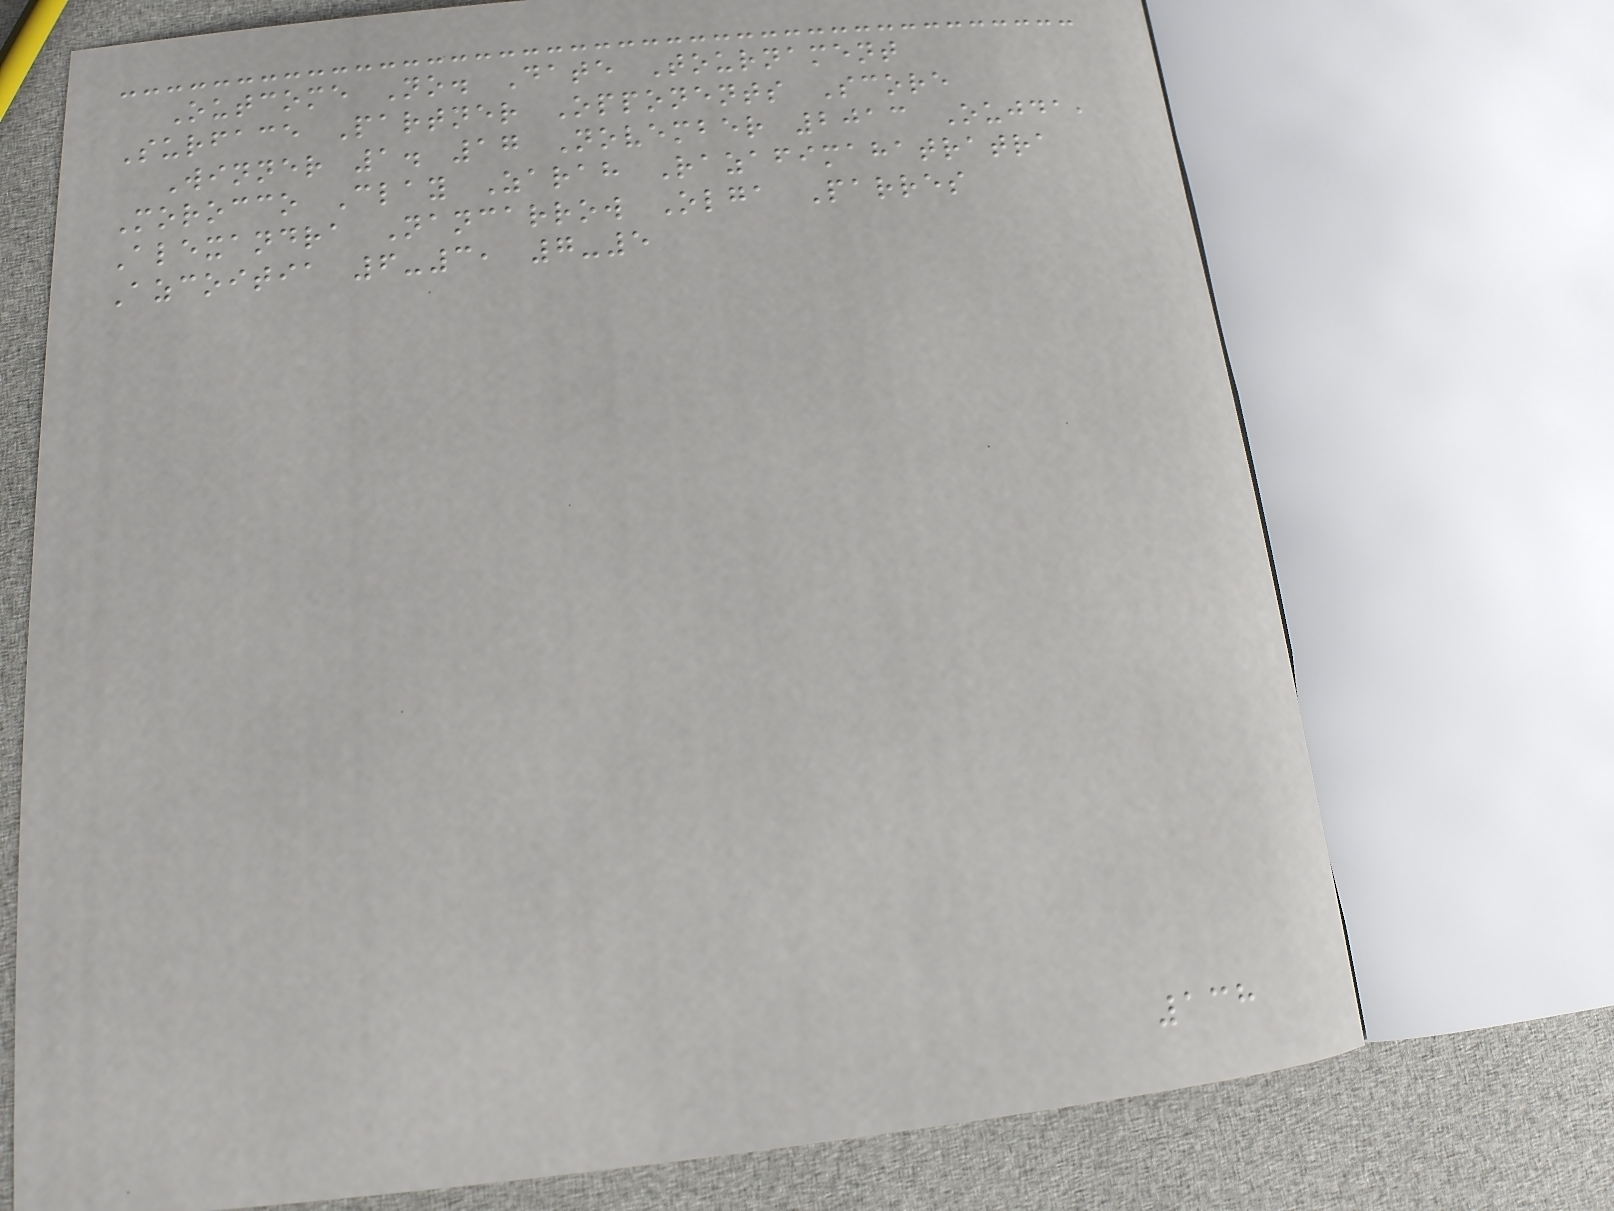Outcome No. Date Tournament
Surface Partner Opponents Score
Winner 1. 17 November 2013 Oujda,
Morocco Clay Zarah Razafimahatratra
Alexandra Nancarrow Olga Parres
Azcoitia 6-3, 7-5
138
